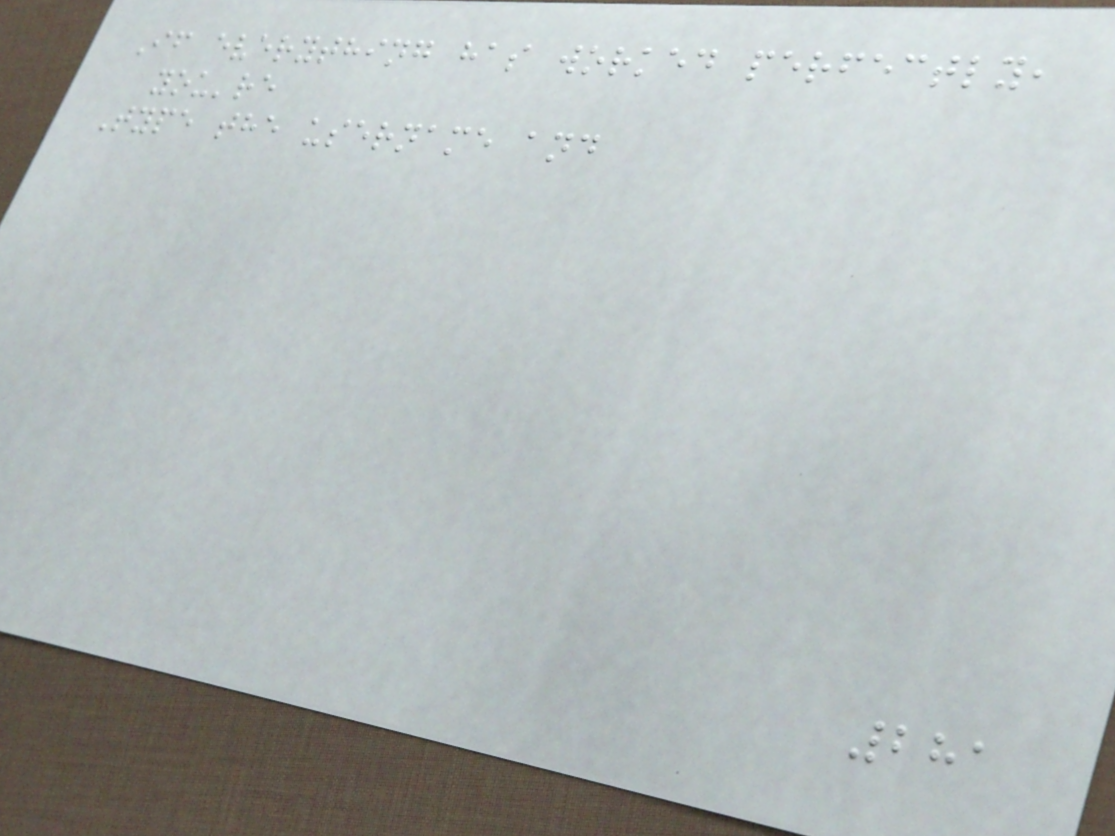If everything has worked perfectly,
you're
Type the username and
281
